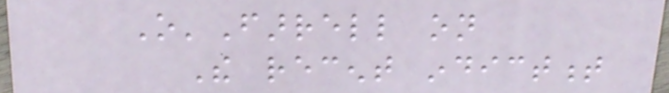O'Farrell on
The recent indictment
